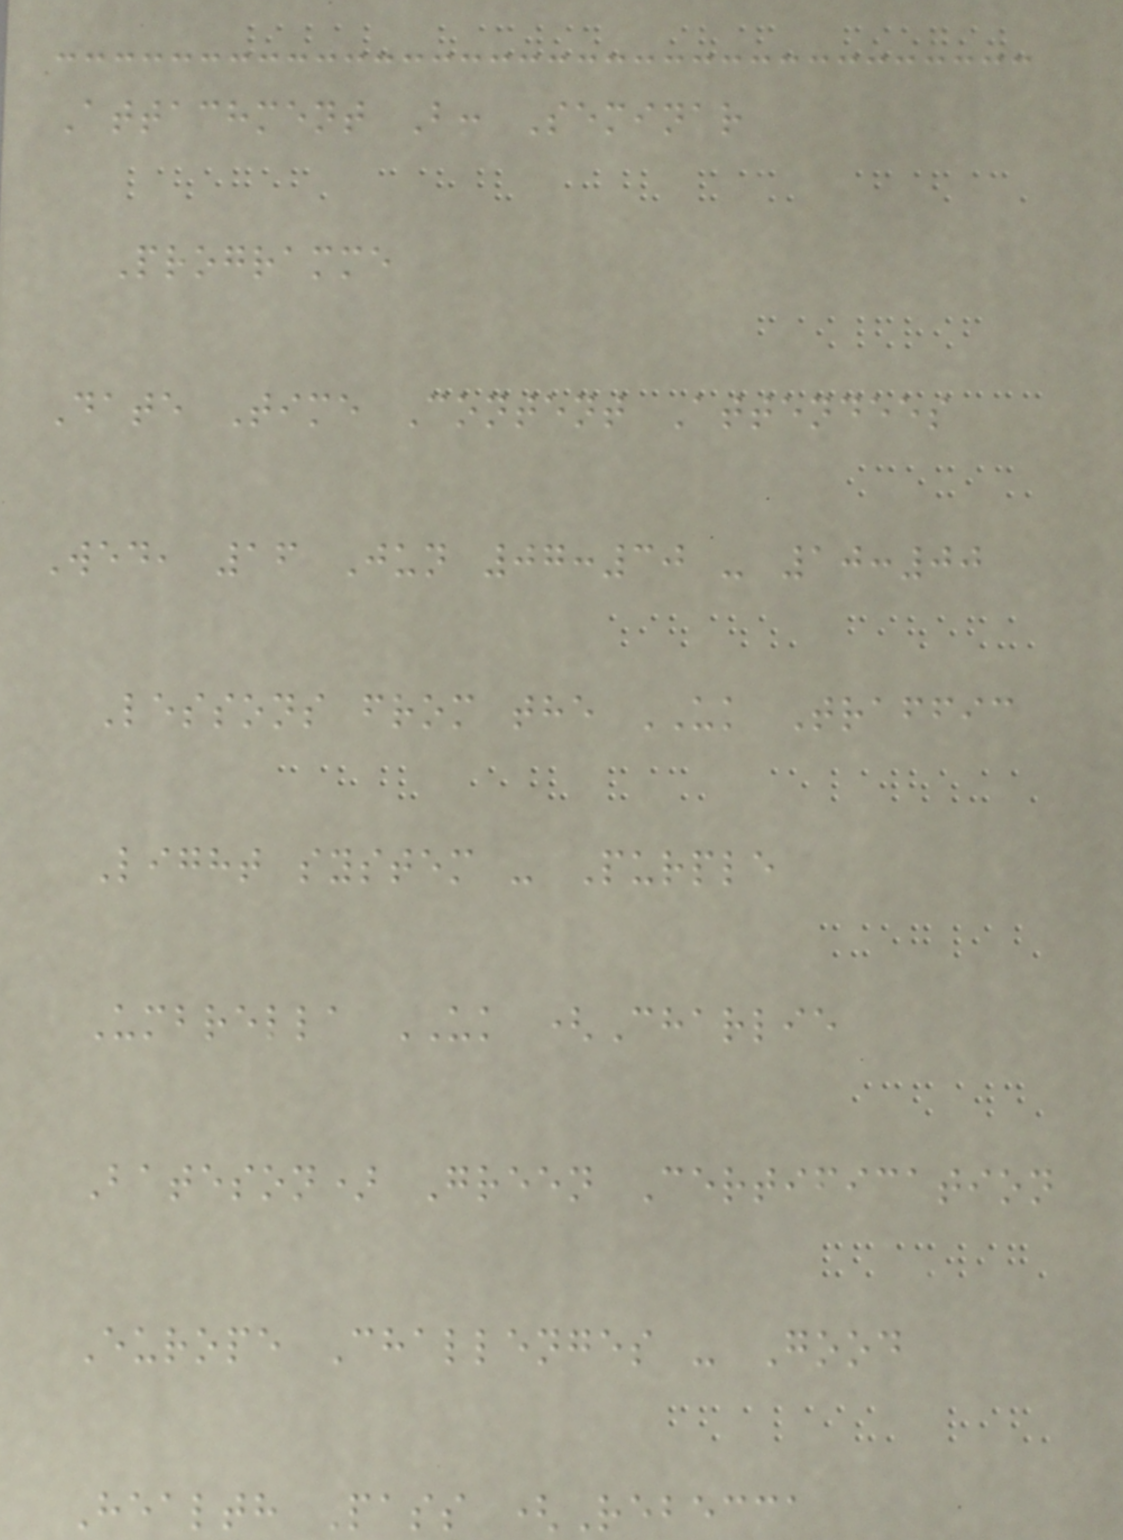Attachment B: Seminar
Programme
Date Time Content Attendees
Wed, 16 Jun 07:30 - 10:00
Lessons from the UK Traffic
Light system - Purple
Umbrella UK (Charlie
Bateson) Green Certification
Europe Challenges - Good
Health Pass (Rebecca
